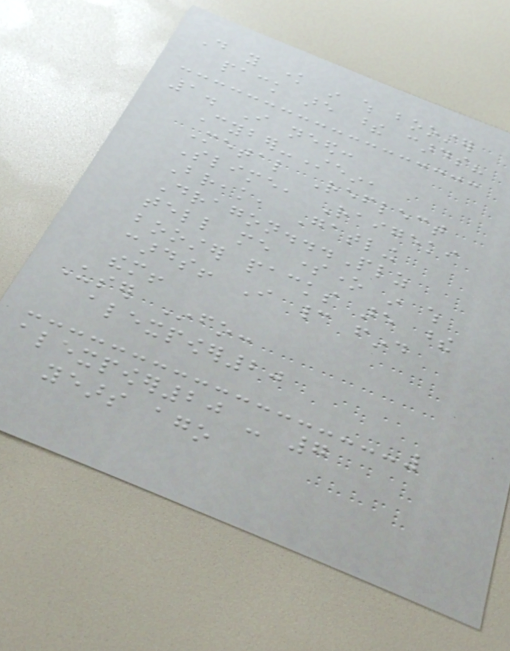Do you know in which booster
pack are these cards?
1. I need:
Cyber-Stein,
Metal Reflect
Slime, Raigeki
Break, Gatling
Dragon...Plz
tell me someone in which
booster packs are these
cards! I cannot find
them!
User Info:
alexpower20
alexpower20 - 7
years ago
